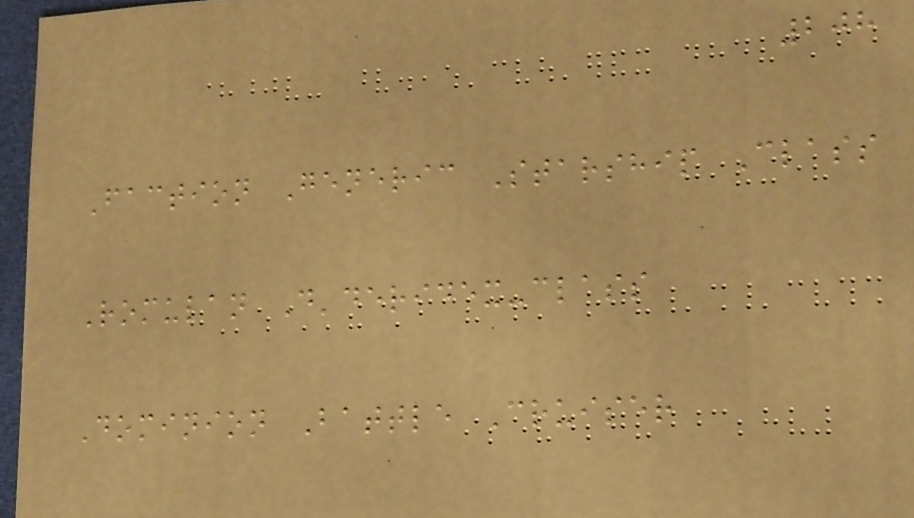208
Faction Generic Starship Class
Romulan D'deridex-class
Dominion Battle Cruiser
